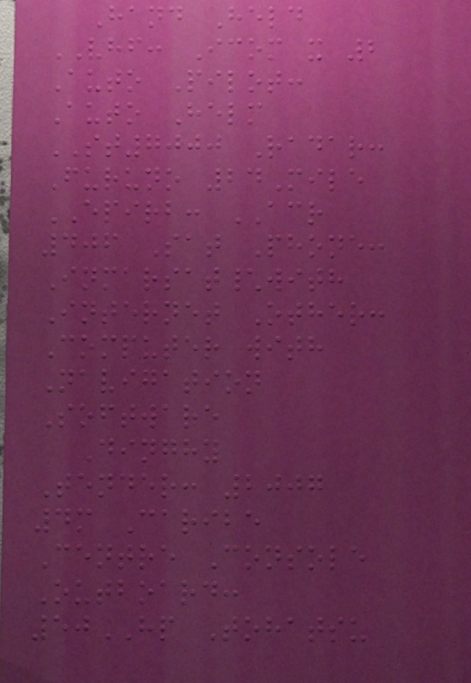Hand Held
VHF: Icom x 2
Auto Pilot:
Auto Helm
ST7000 Radar:
Furuno 24Mile
EPIRB: ACR
406 Sat Phone:
Inmarsat\with
Internet Other:
Computer with
Navigation
Software
Dinghy
Tender: 2007
4m Caribe
Centre Console
Outboard:
50HP Tohatsu
